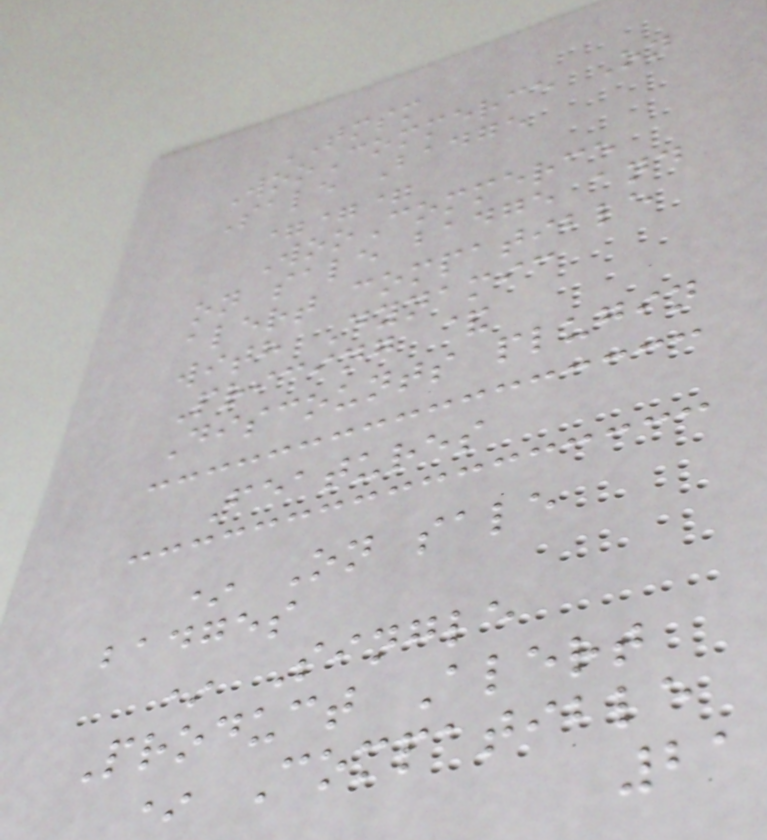TMSM
WooCommerce On
Sale Badge
===
WooCommerce
on sale badge and
alert compatible
with Dynamic
Pricing &
Discounts plugin
Features
* On sale
badges
* Single
Product Alert
* Compatible
21
